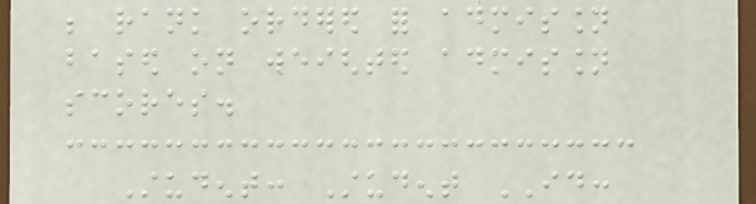be rank ordered for admission
based on weighted admission
scores.
Student: Student ID:
